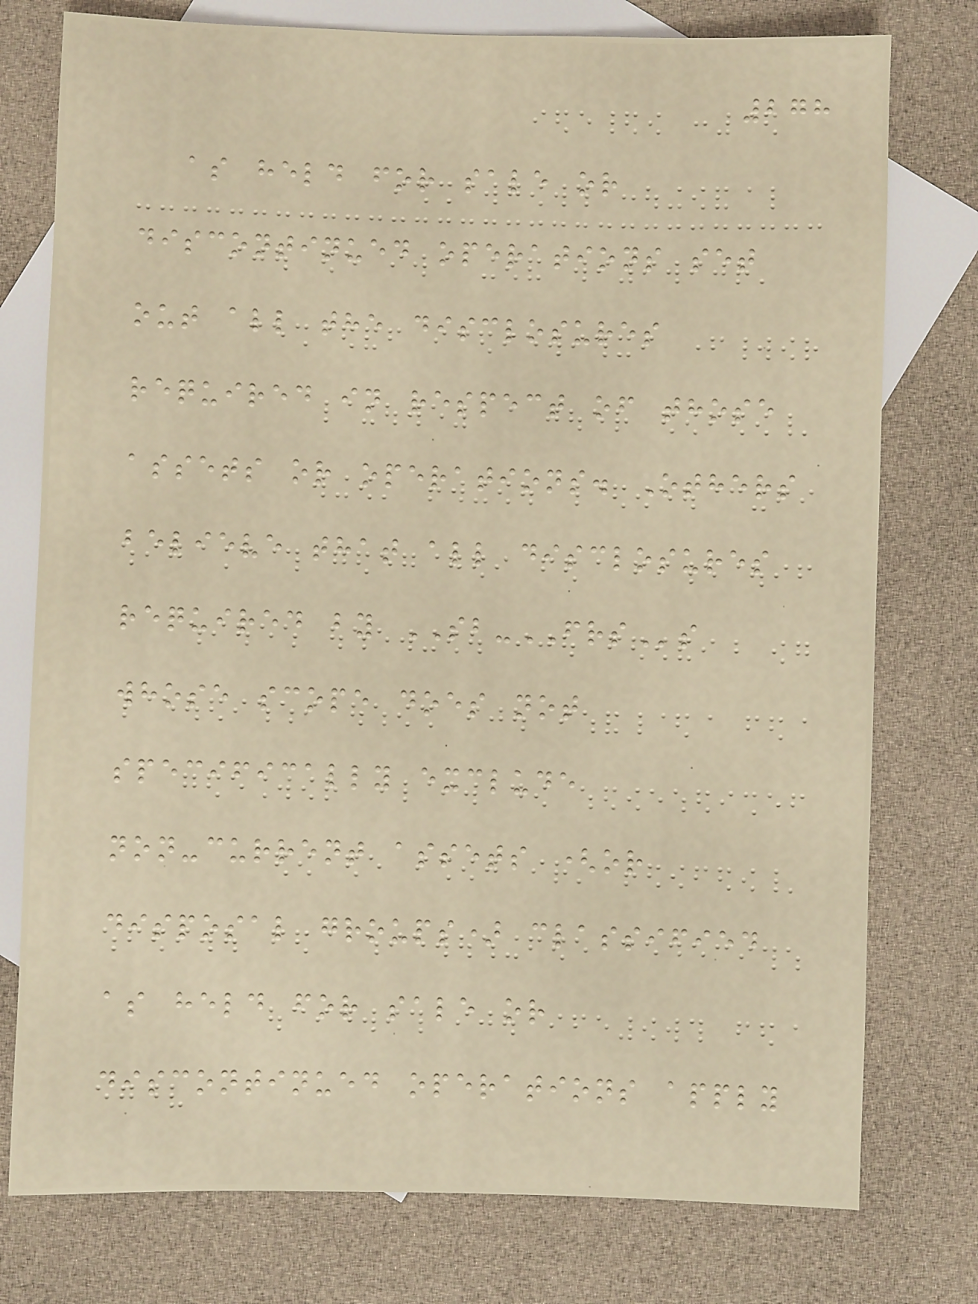278
as held for sale or
discontinued operations set
out all the disclosures
required in respect of those
assets or operations. Others
believe that all disclosures
required by SB-FRSs
whose scope does not
specifically exclude
non-current assets (or
disposal groups) classified
as held for sale or
discontinued operations apply
